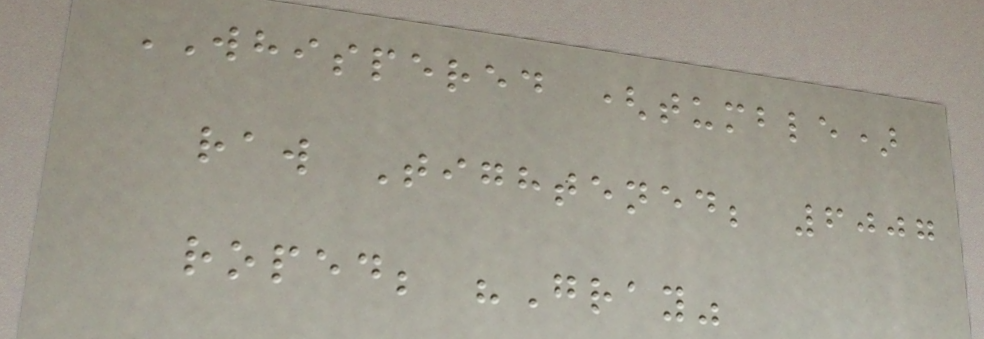WHISPERED (tumble)
raw Tightened; 6007
roped; "Gray"
